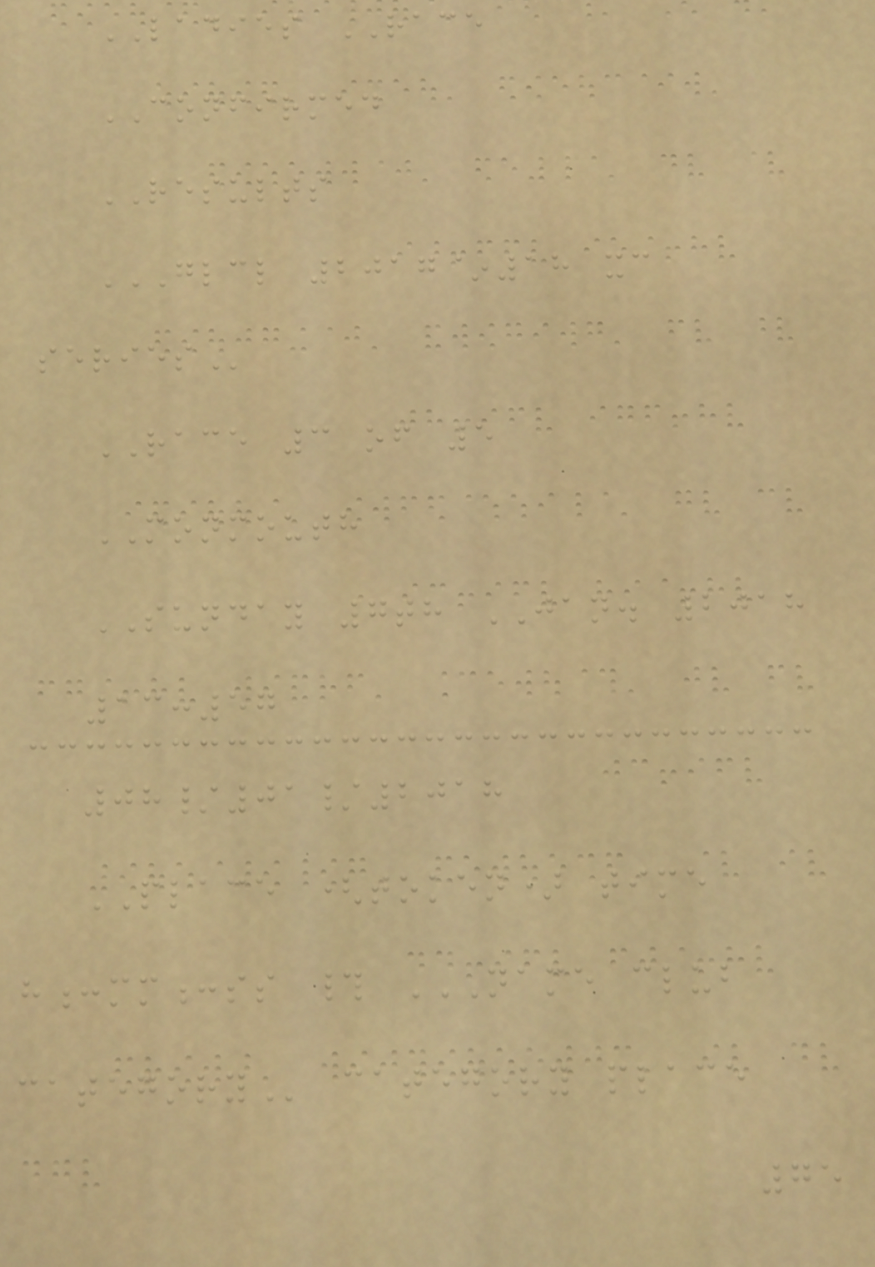LADIES RACE
CONFIRMED
RESULTS
GLCL 2017~18 XC
SERIES
RACE 3 of 5
MONMOUTH
SUNDAY 7th JAN. 2018
13:57
08/01/2018
PLACE (token) time
h:mm:ss # NAME CLUB
CATEGORY category place
75
